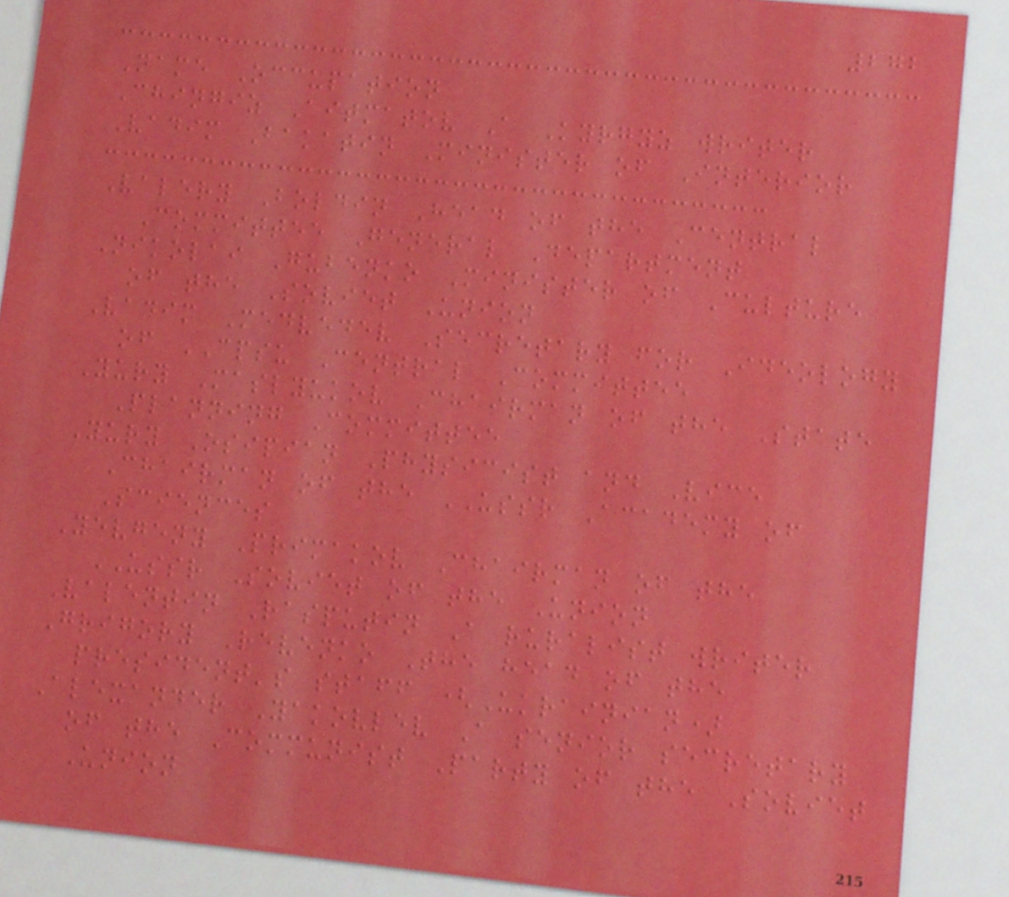272
Name Occupation
Chingiz Aitmatov A Kyrgyz writer
Vadim Bakatin Minister of Interior
Valery Boldin Head of the Central
Committee General Department
Nikolai Gubenko Minister of Culture
of the Soviet Union
Vadim Medvedev Secretary for Ideology
of CPSU Central Committee
Yury Maslyukov Chairman of the State
Planning Committee
Yury Osipian Physicist and Vice
Chairman of the USSR Academy of
Sciences
Yevgeny Primakov Chairman of the
USSR Soviet of the Union
Valentin Rasputin A ruralist writer
Grigory Revenko The head of the
president's staff (Ukrainian)
Alexander Yakovlev A senior secretary
of the Communist Party of the Soviet
Union
